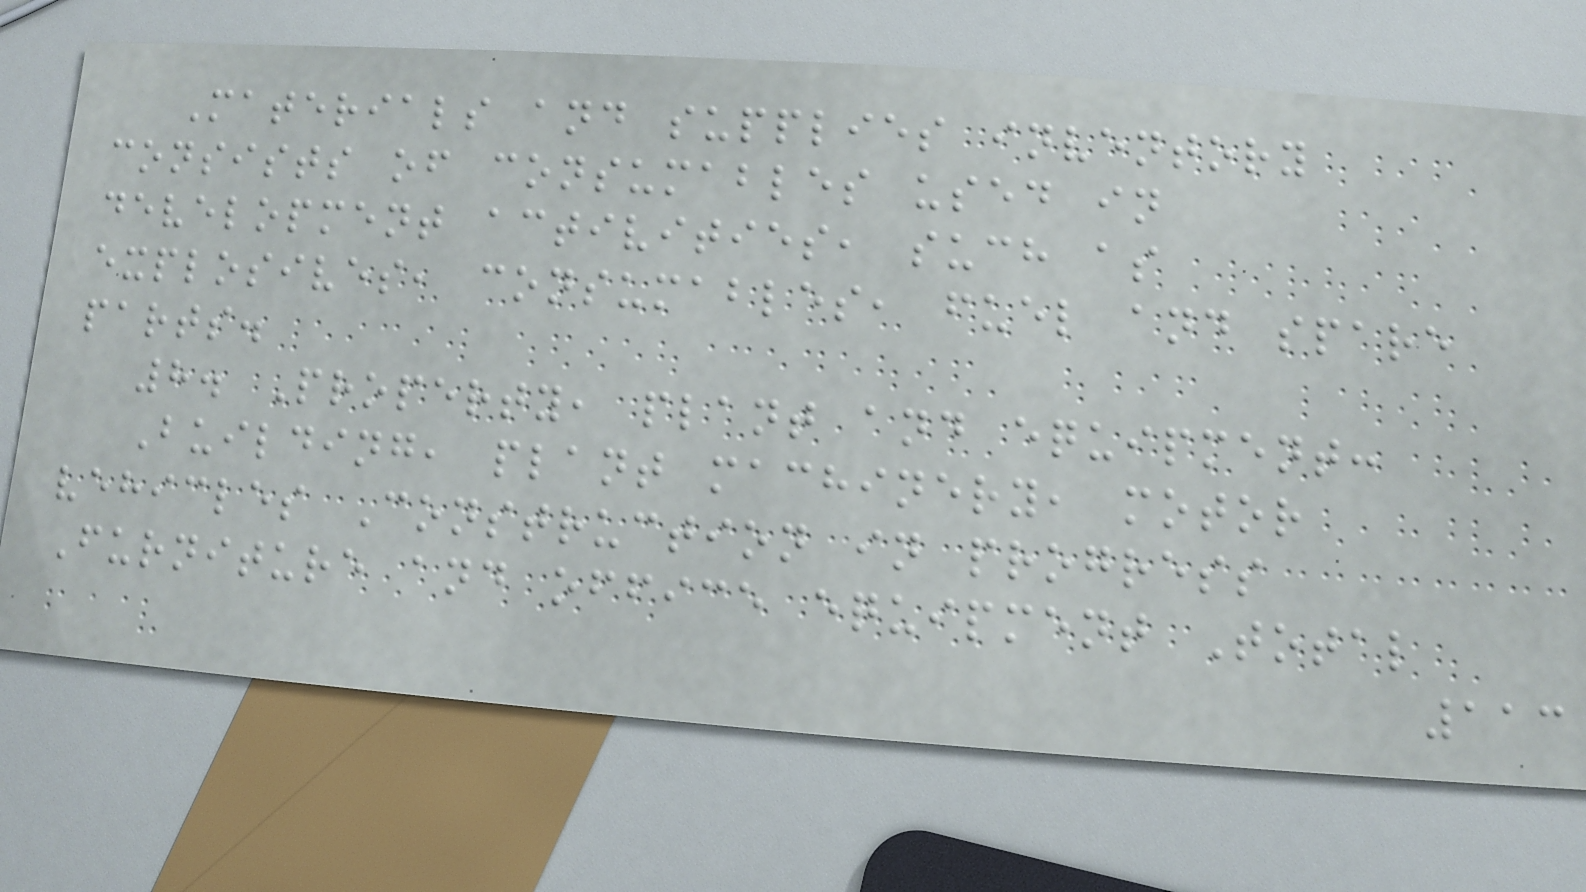Materials and supplies inventory
consists of consumables used in
development activities, such as
explosives, consumables, fuel and spare
parts.
8. Property, plant and equipment:
Building, plant machinery, motor
vehicles Construction in progress
Furniture and office equipment Total
113
